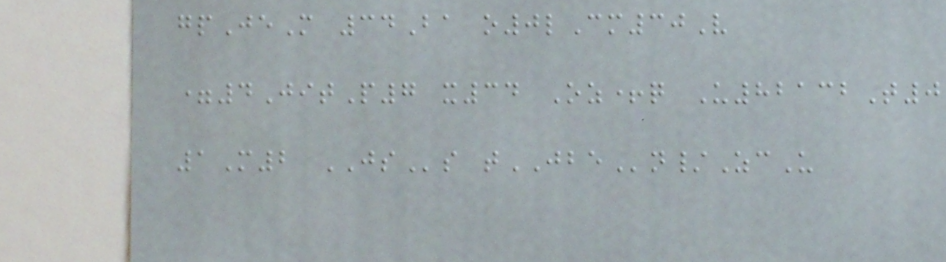gpJeM 34Ba o0lCm30V
=4JitP7 x34 Oz+q U82132T0
1M2 JSs tJBEn/ZcU
